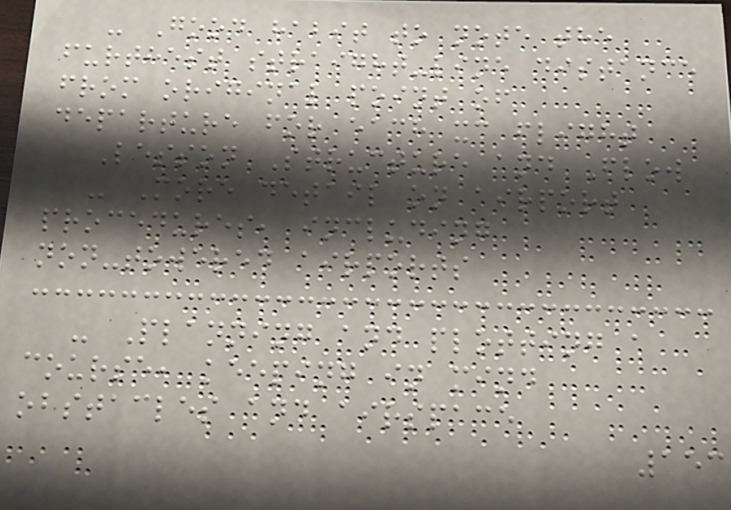- Good habit to note the
furthest straight-line distance
from original point of
departure for each xc flight
Lesson Structure and Flow
- More detail on airport
procedures, including
non-towered airports
- Planning and plotting a
course, keeping in mind
obstacles and airspace
153
